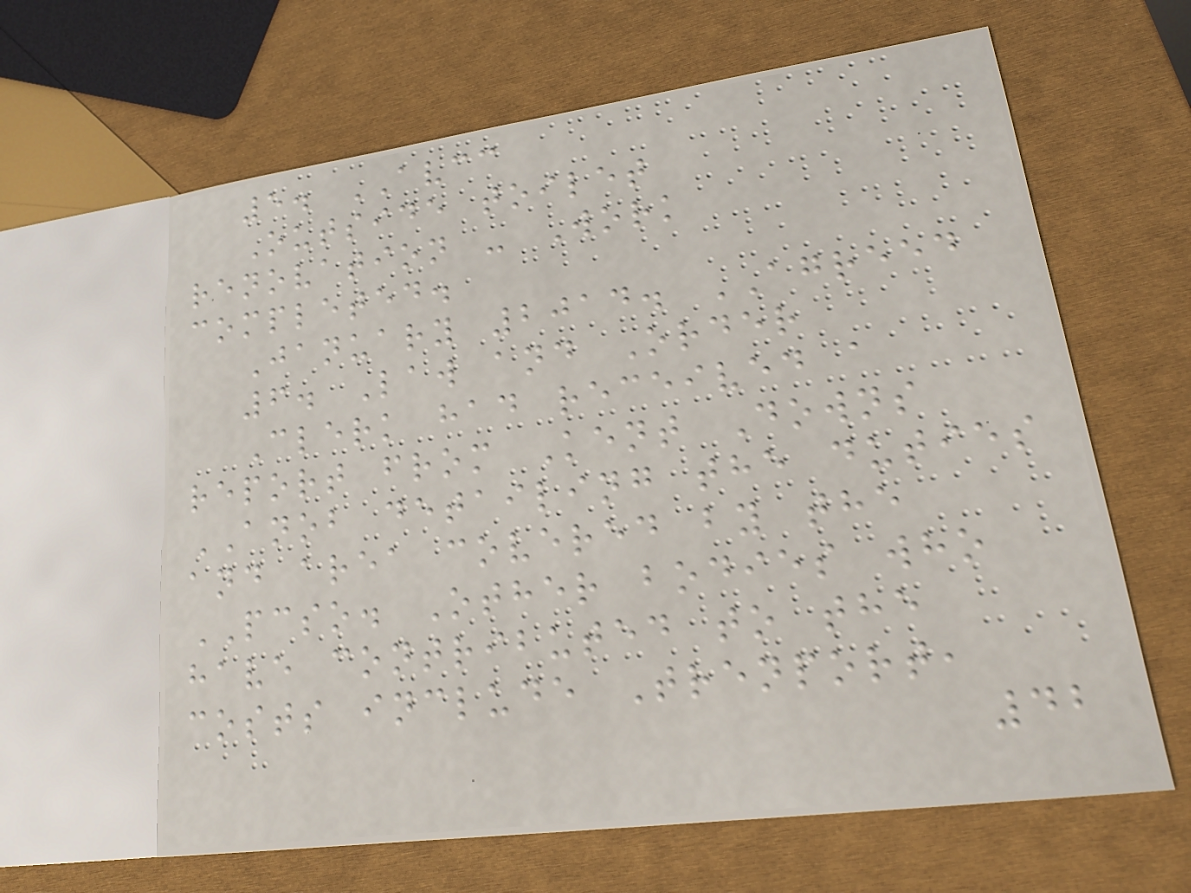5. AVCC
Outside toilet
renovation - Work
completed.
January 2014. AGREED
6. Law and Order
Clerk had received a
report from Kent Downs
ANOB detailing the duties
and area covered by the
PCSO. Other bodies who
have contributed to the
costs include Trenport,
42
